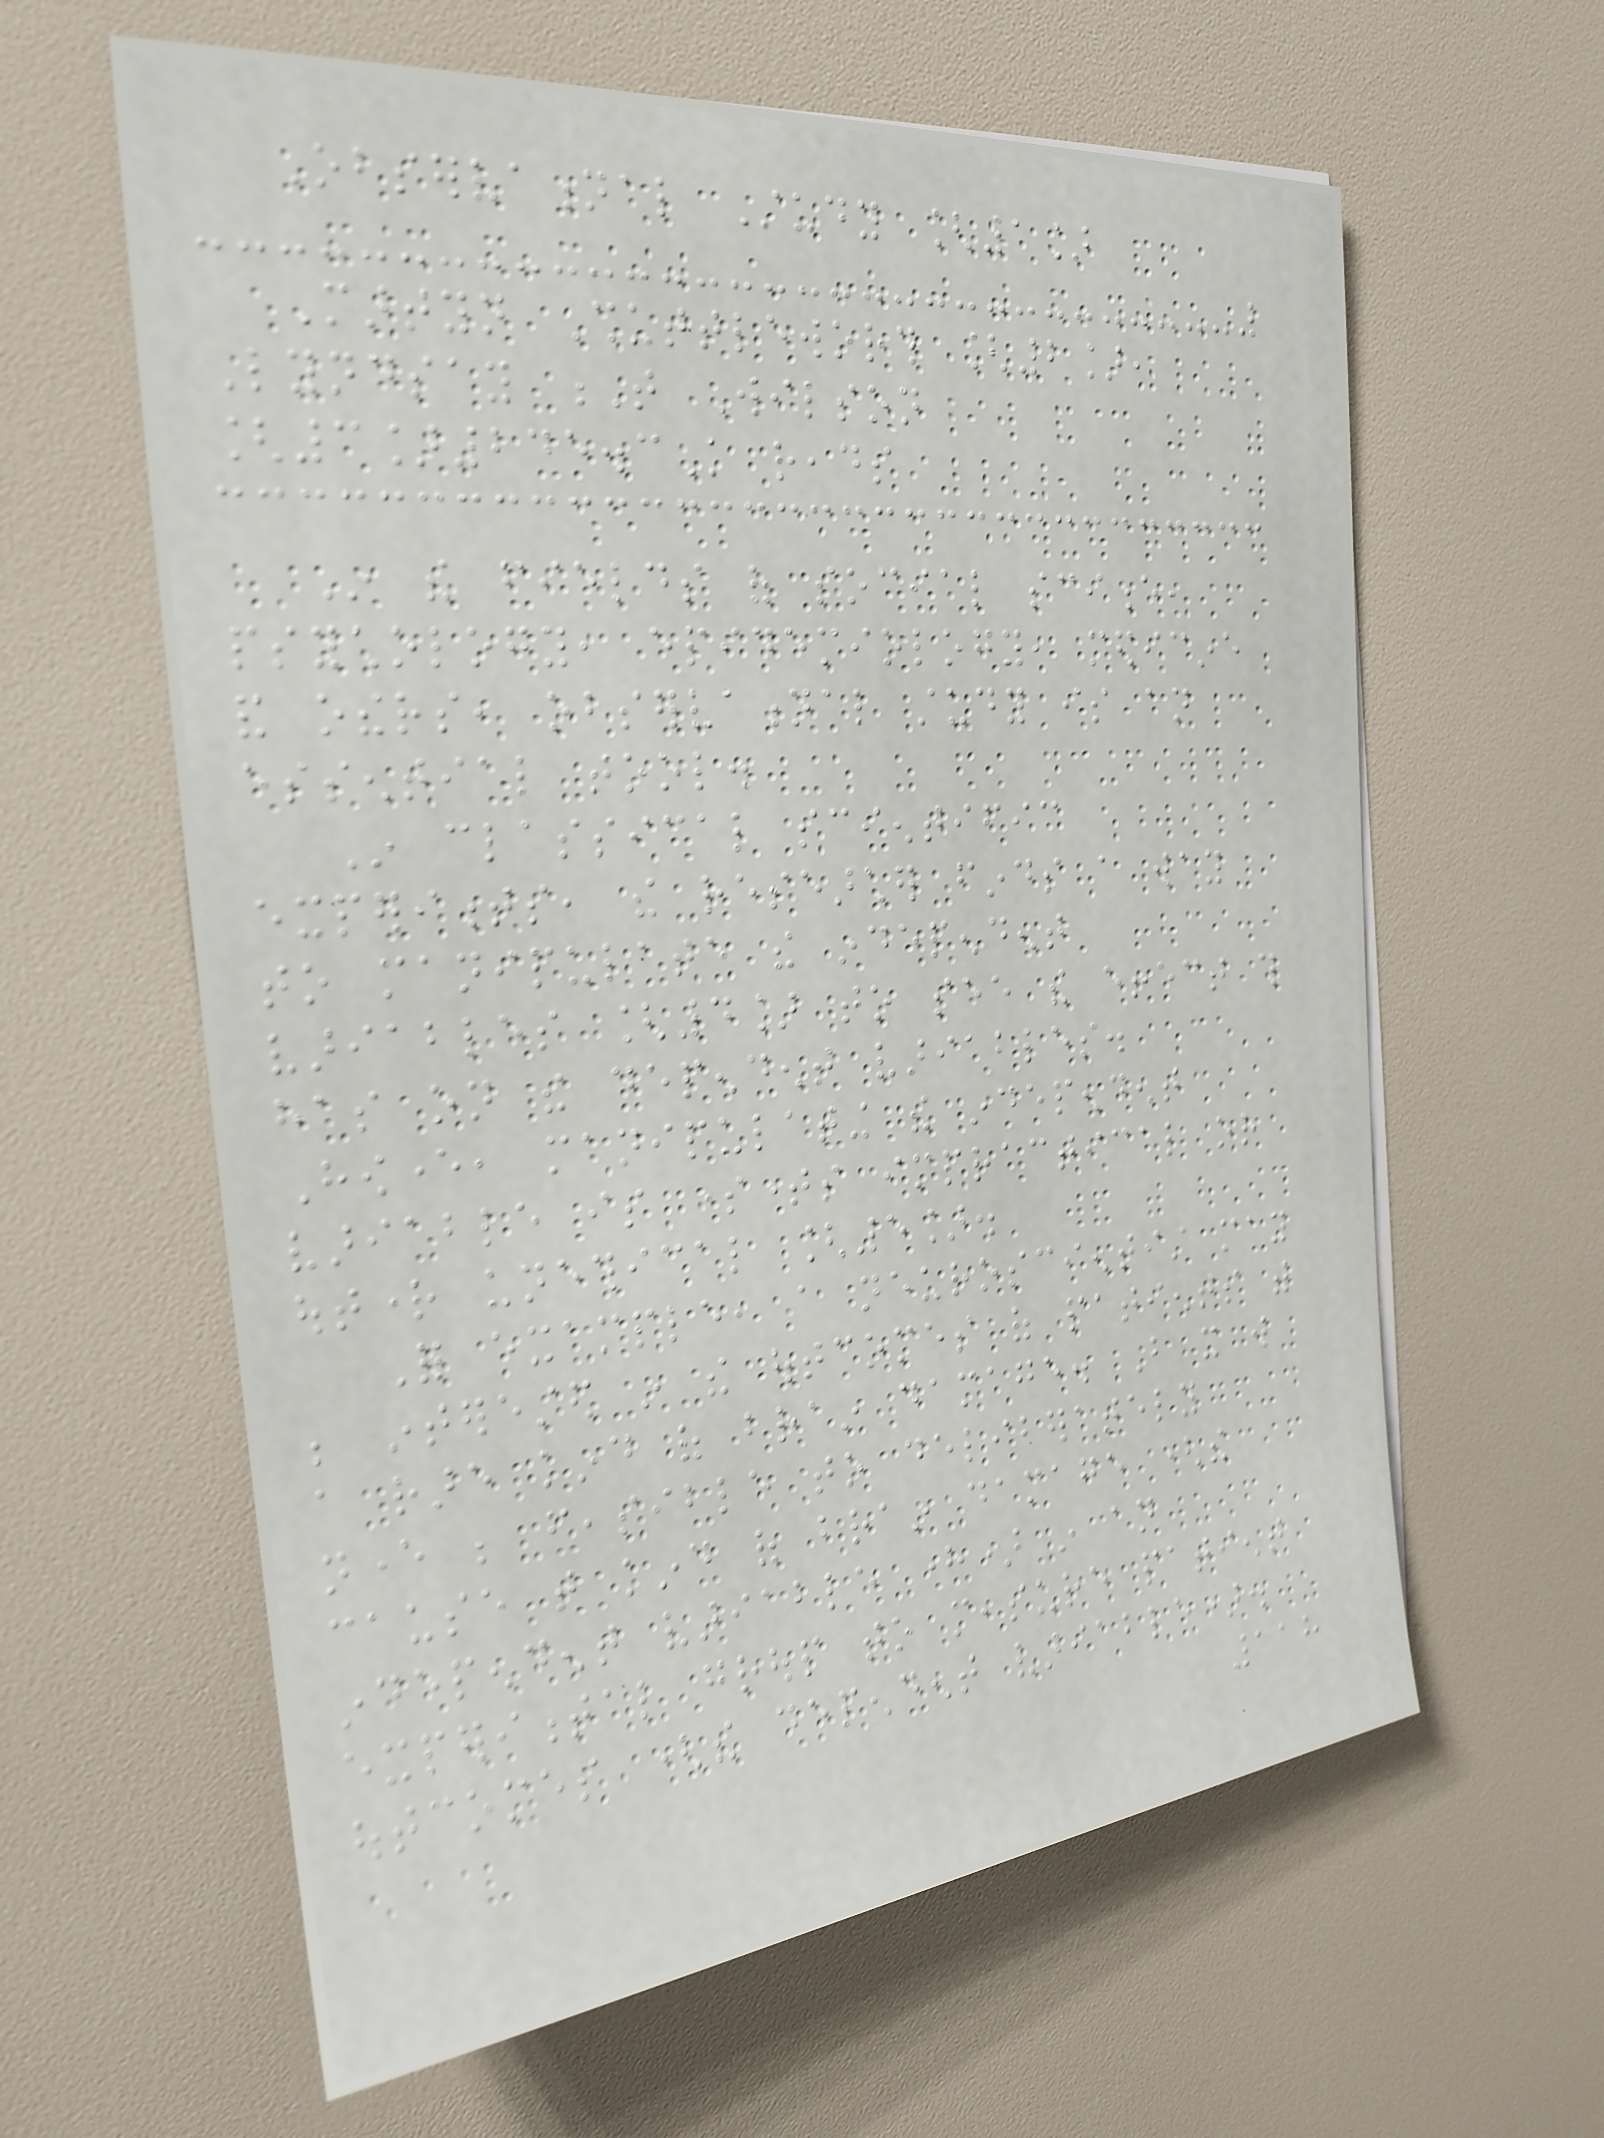Observational Study [1]
Martyn Shuttleworth [2],
Lyndsay T Wilson
[3]245.3K reads
In the fields of social science,
psychology, epidemiology, medicine
and others, observational study is an
essential tool.
In classical scientific
experiments, the researcher finds a way
to manipulate the independent
variables [4] to see the effect this
has on the dependent variables.
However, manipulating the independent
variable is sometimes impractical or
outright unethical [5].
For example, a neuroscientist may
be interested in the outcomes of patients with
a rare kind of brain damage. But it will
never be feasible to deliberately
cause that kind of brain damage (the
independent variable here) in an
experimental group to measure patient
outcomes (the dependent variable).
118
